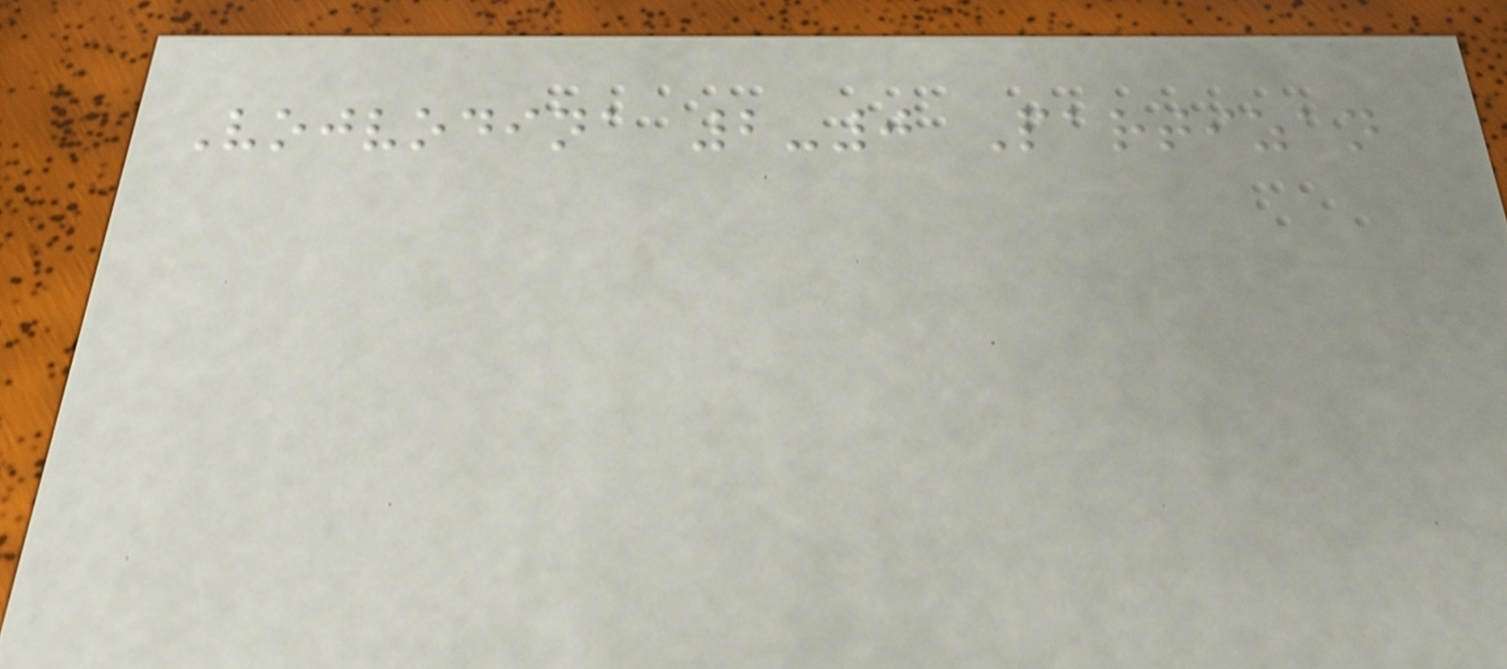Vojvodina 2-0 Partizan
